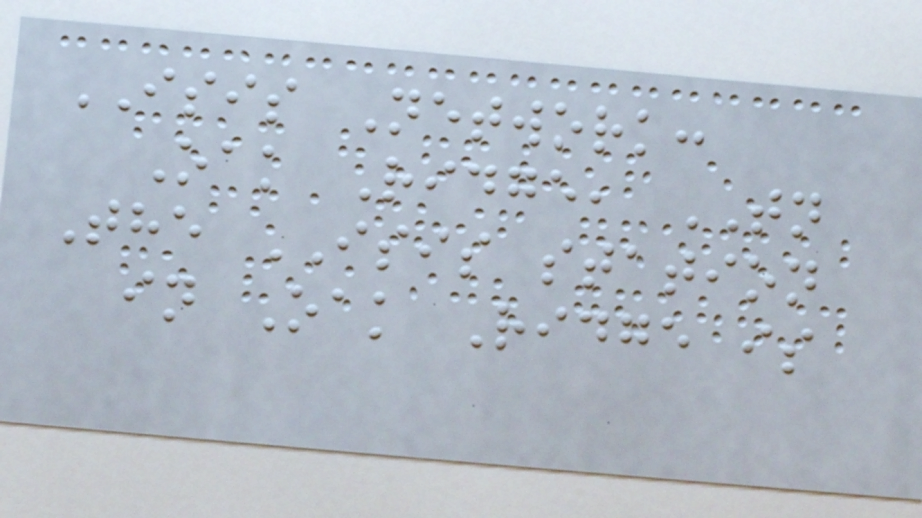ISIS Network:
Oak Ridge, TN
The ISIS station
in Oak Ridge is
